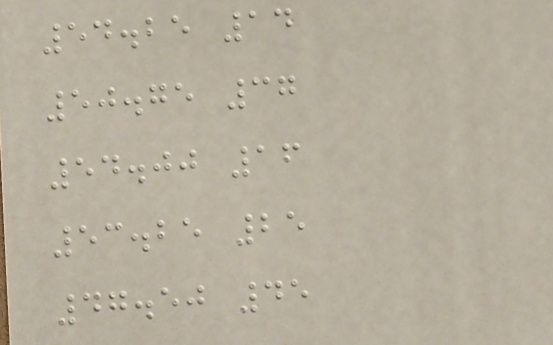54.25 14
50.75 37
54.00 16
53.25 25
47.50 45
